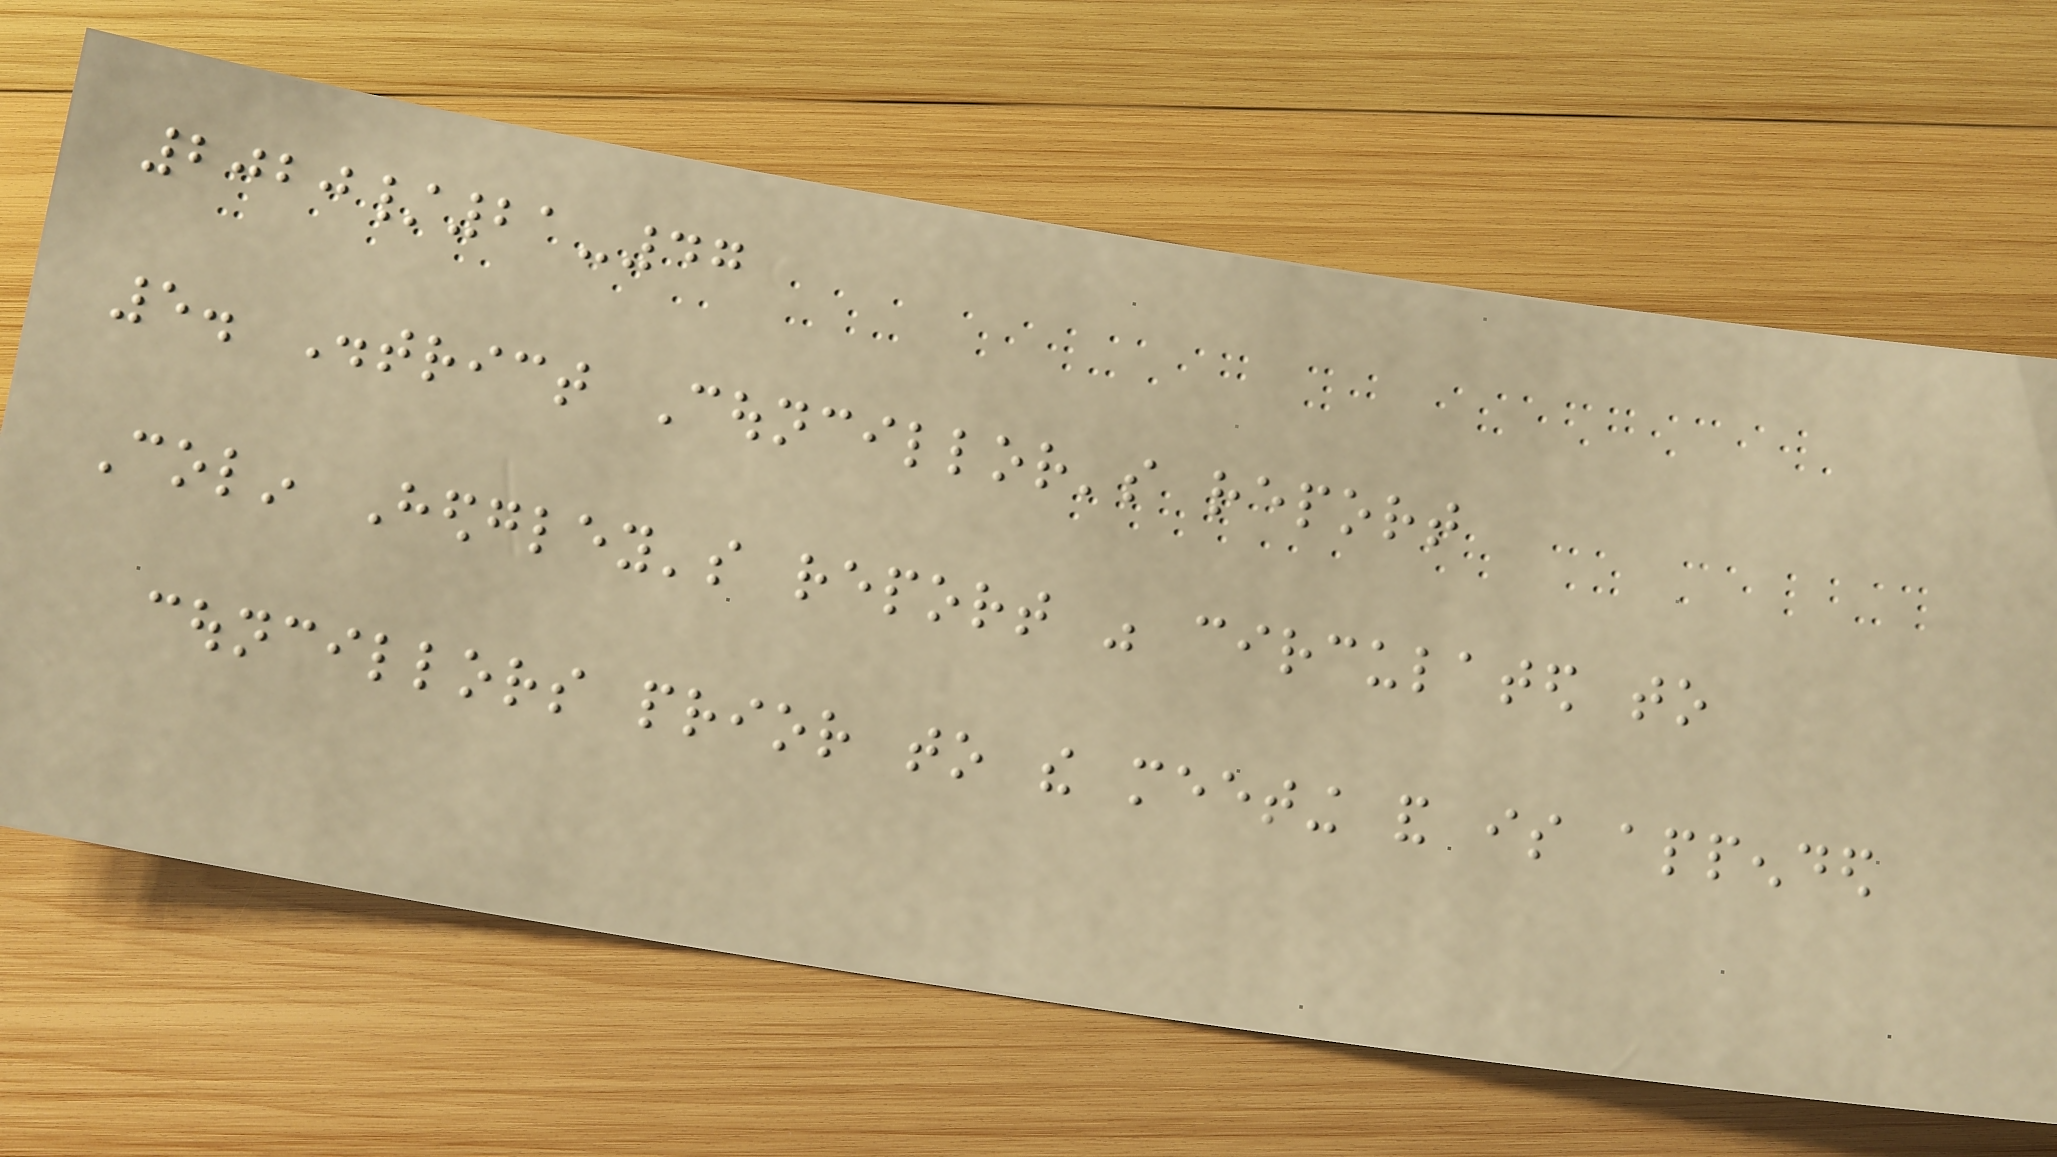2020/21-47
5. District Councillor's report
Colin Hedgley's report was circulated to
councillors prior to the meeting and is appended
